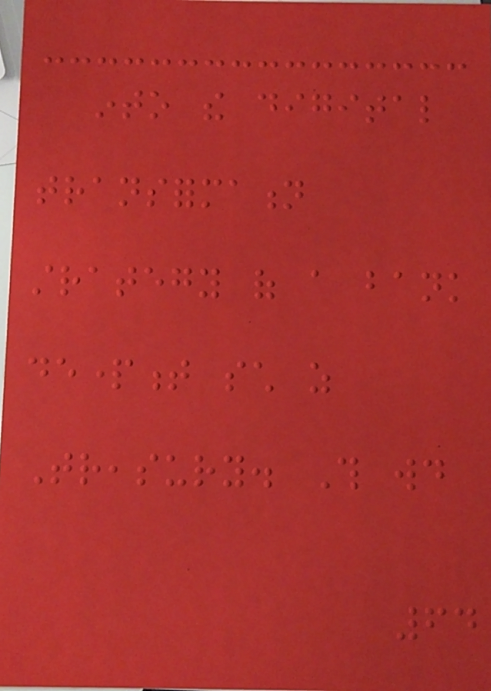into the digital
transformation
strategy of a bank
department such as
Treasury. This would
64
